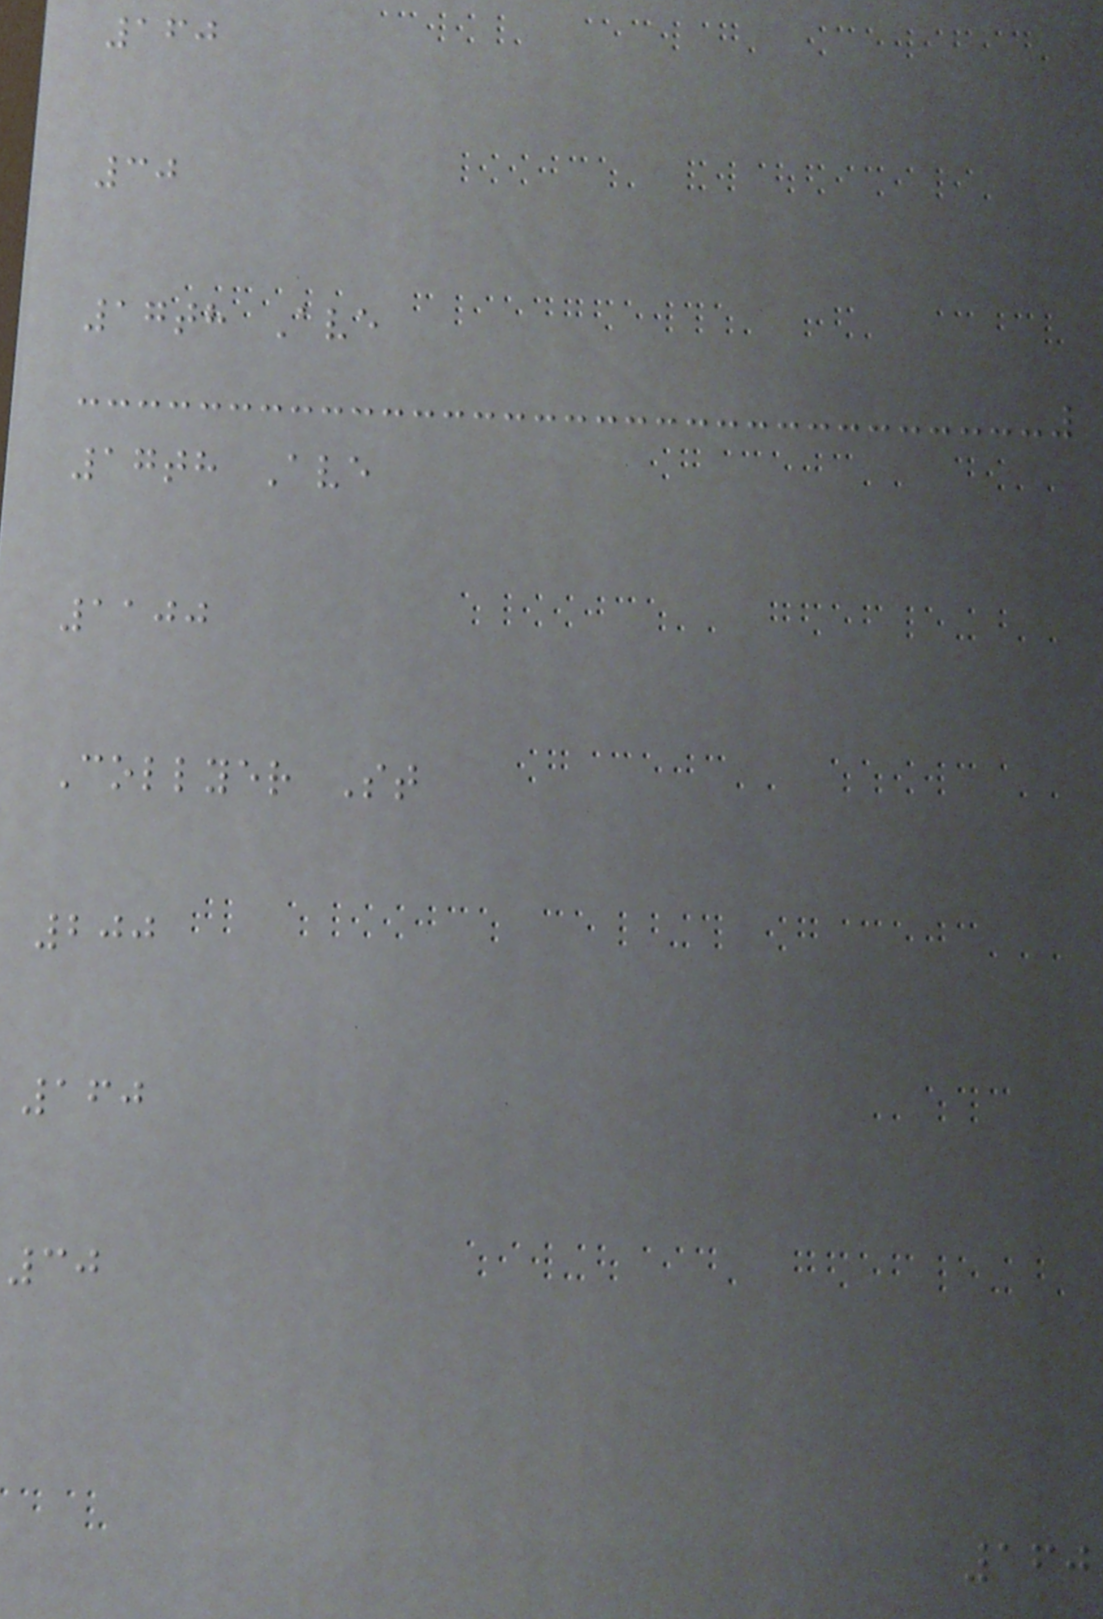160
30
17th Ave
17th Ave
1100
Collyer St
200
160
30
160
